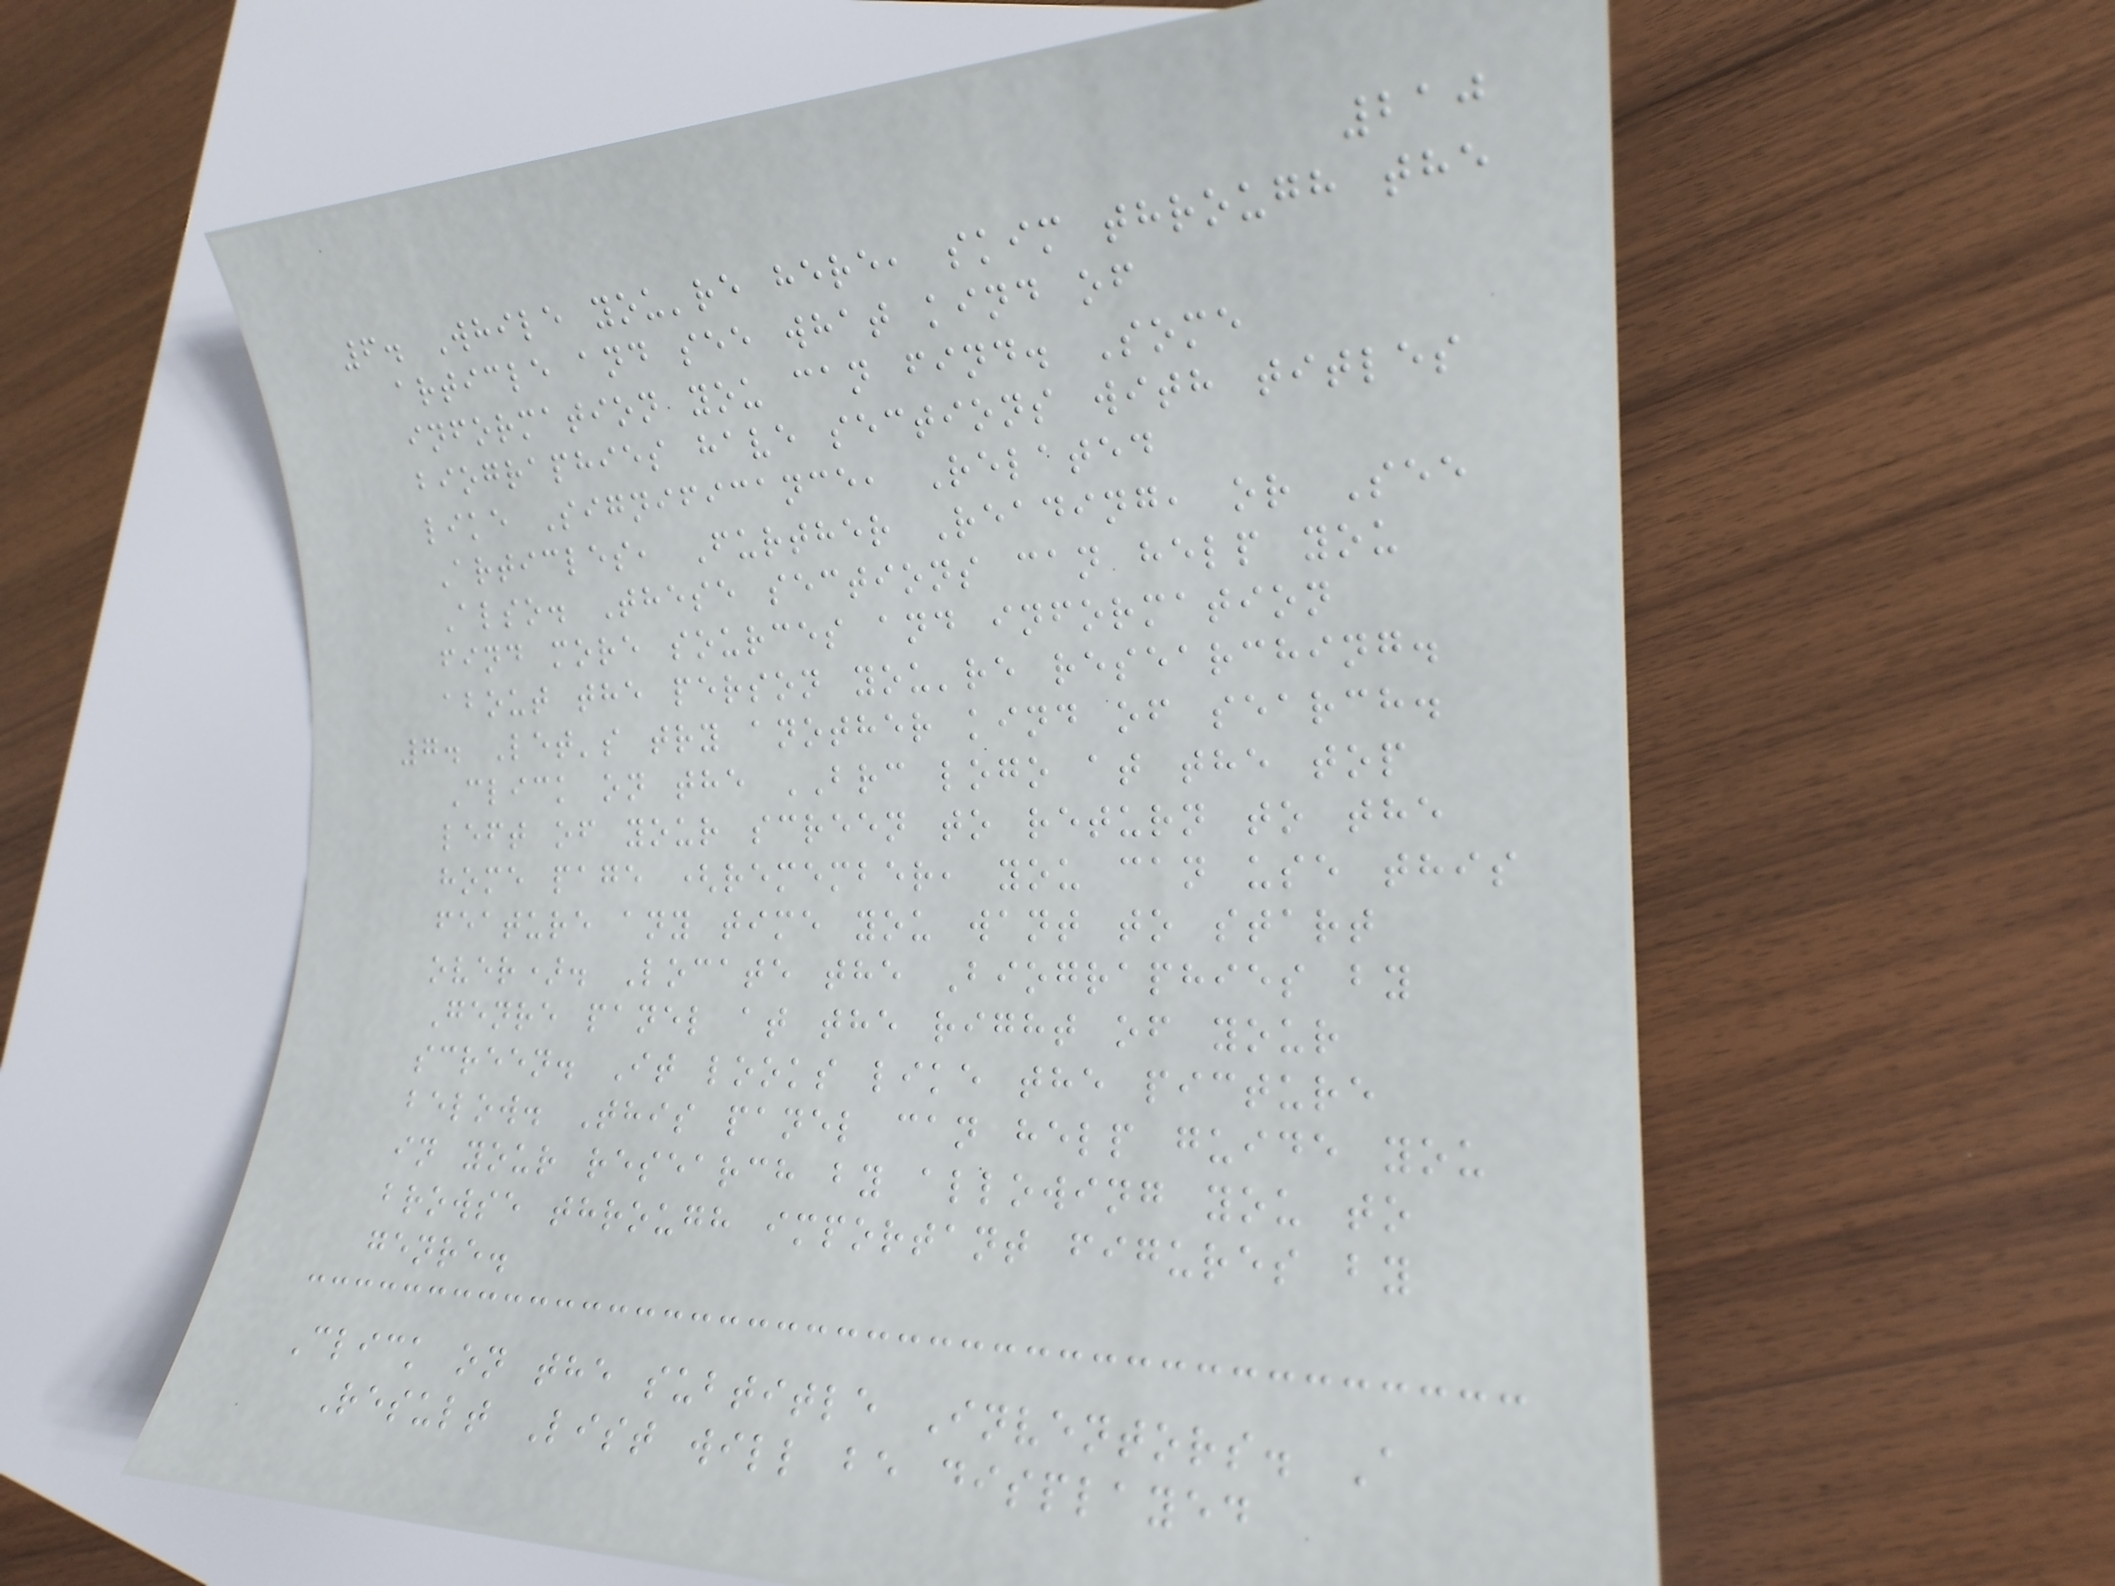210
6. While you're here, skim through the
article and see what kind of
information you can find. Some
biographies have sections with titles
like Significance, Related
Articles, Further Reading, or See
Also. These sections can help you
find more sources and information
about the person you're researching.
7. Let's try another kind of search.
Click on the BRC logo at the top
left of your screen to return to the
home page (remember, you can use this
feature any time you want to start
over). Locate the Biographies by
Genre panel at the right of your
screen. It looks like the picture
below. This panel can help guide you
in your research by allowing you to
browse through important figures by
genre.
Click on the subtitle Inventors. A
Result List will be displayed
